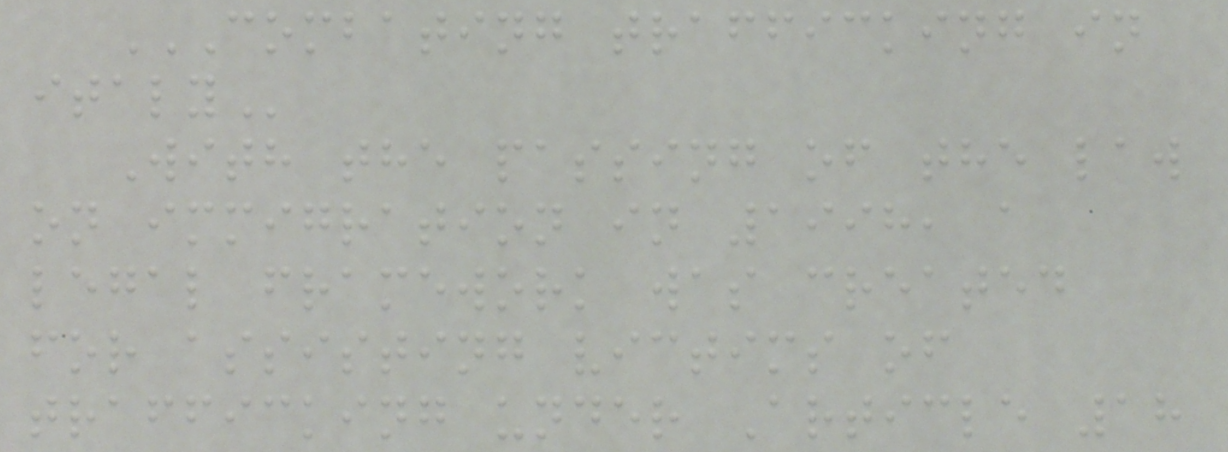COMBATING TRAFFICKING IN
ITALY
With the passing of the law
on immigration in 1998, a
legal framework was created
for assisting victims of
trafficking under Article 18
